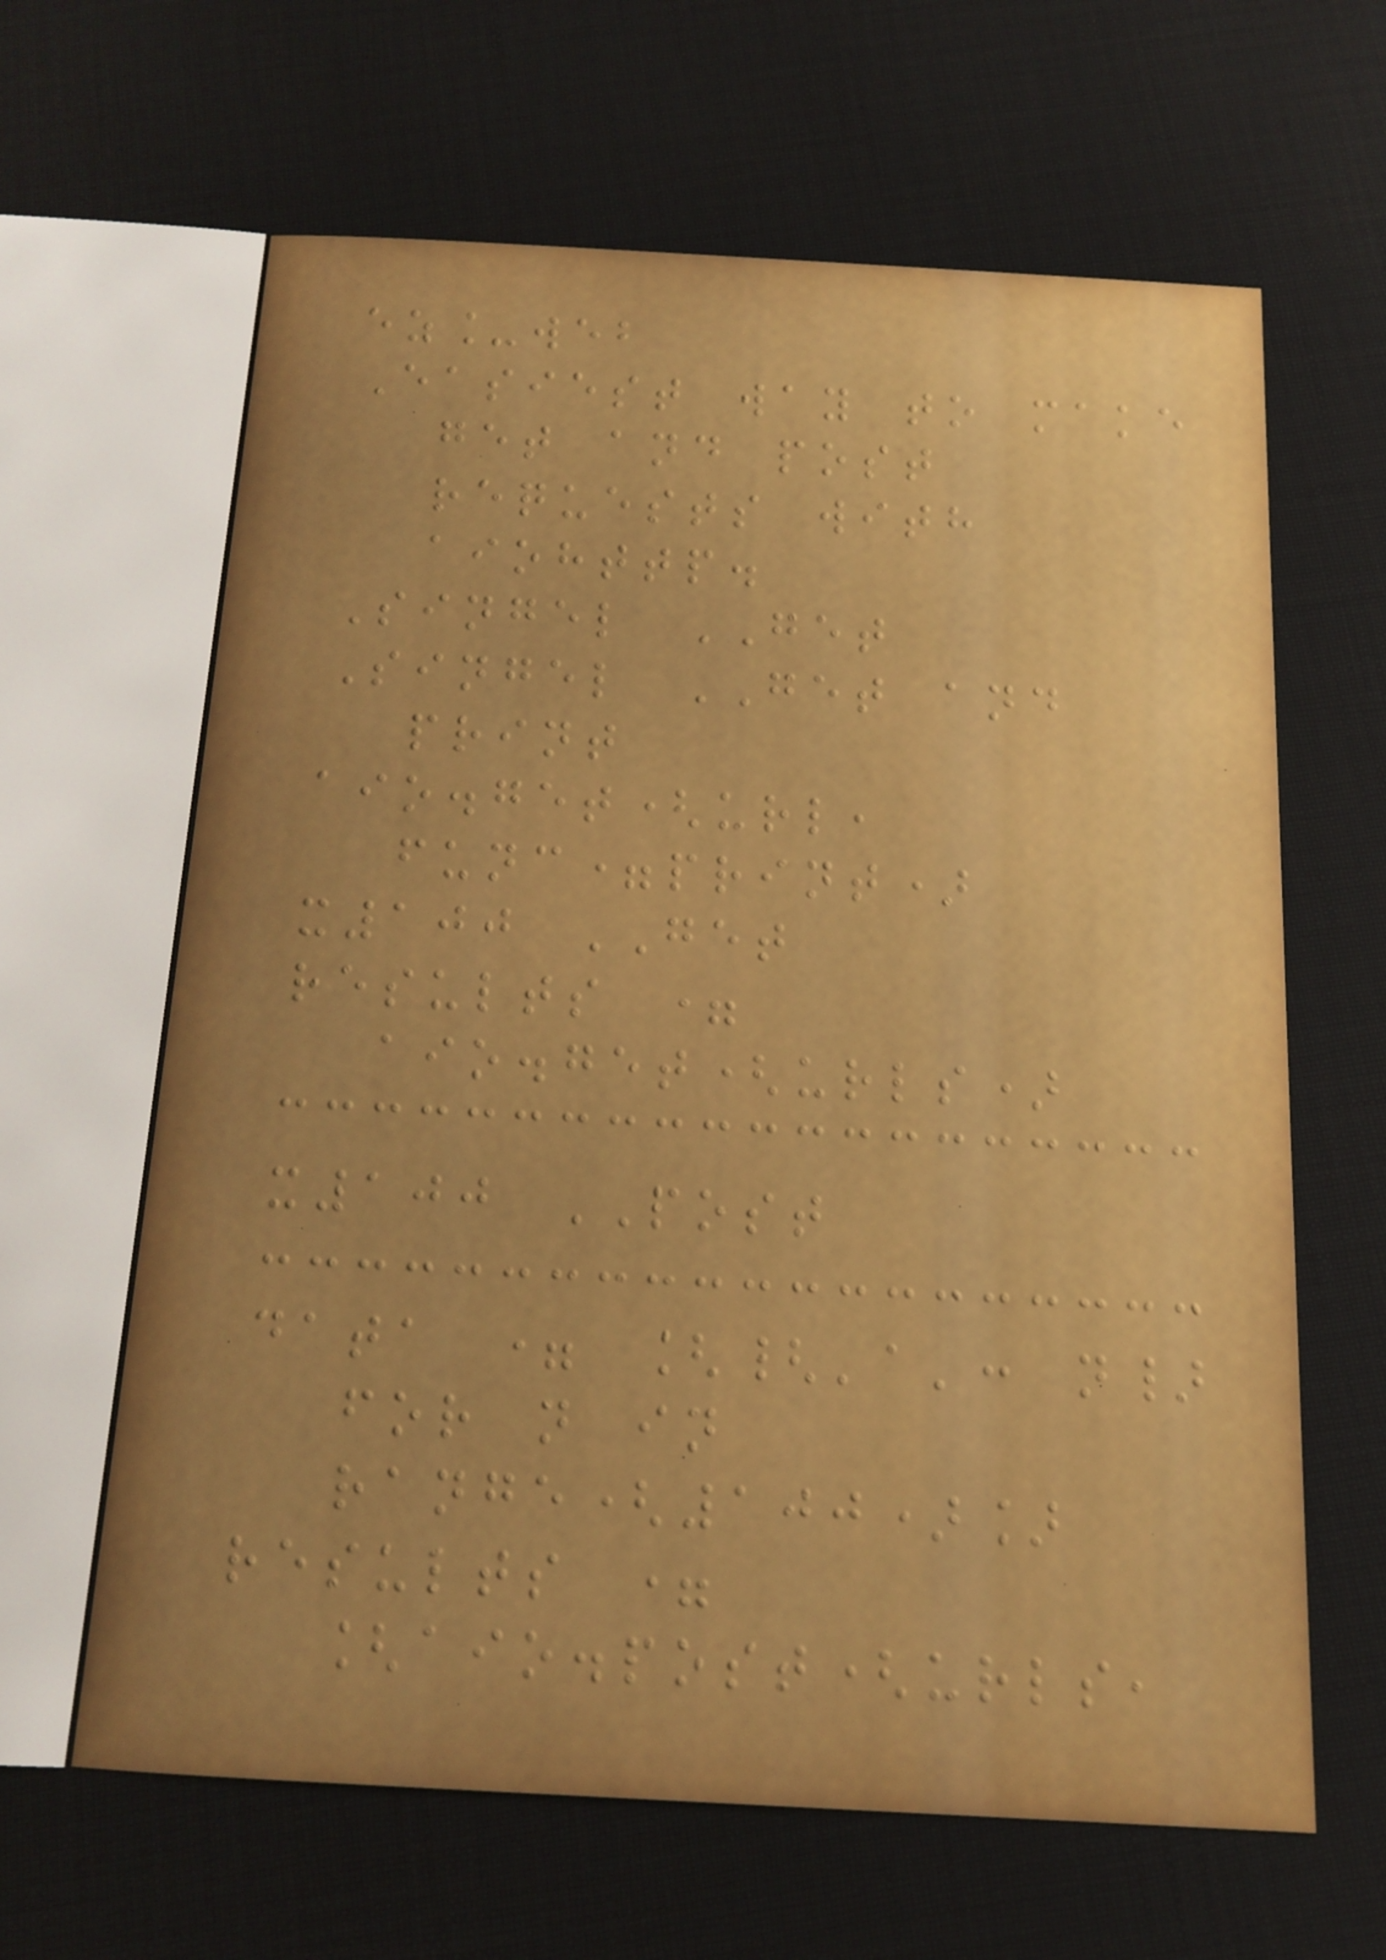ez_web
Easiest way to make
get and post
requests with
aiohttp.
Singel GET
Singel GET and
print
aio.get(url,
func=print)
x100 GET
results =
aio.get(urls)
x100 POST
data = [{'a': n}
for n in
range(100)]
results =
[aio.post(urls,
